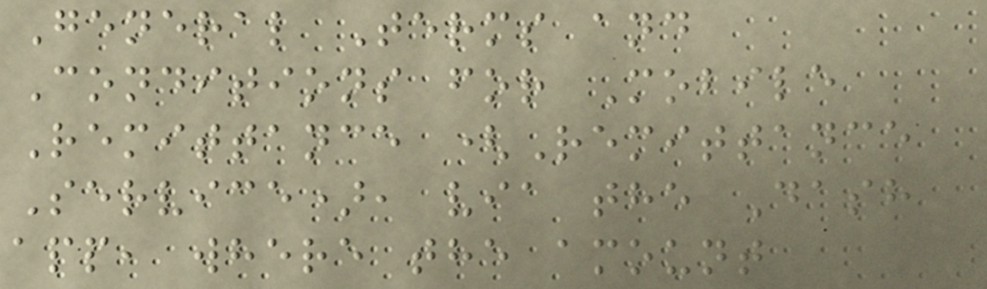General Terms and
Conditions for Mobile
Remittance (Remittance
Service), via the Dash
app, where the amount
